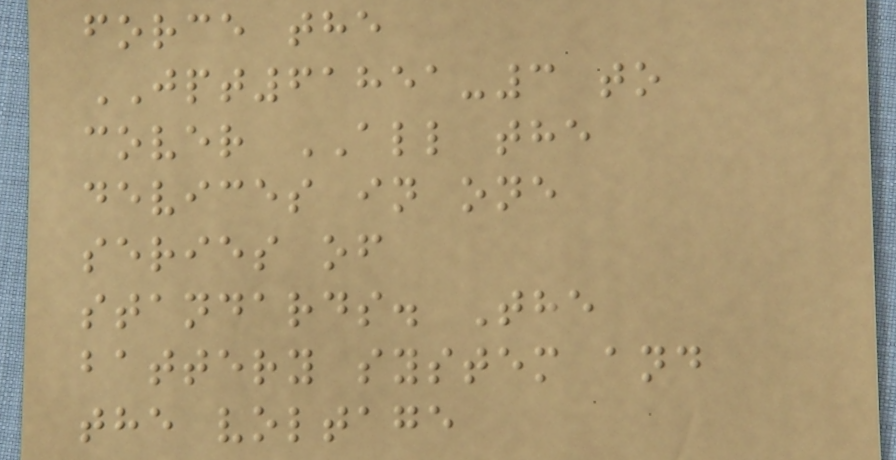force the
JPT61851-3 to
cover ALL the
devices in one
series of
standards. The
battery system and
the voltage
